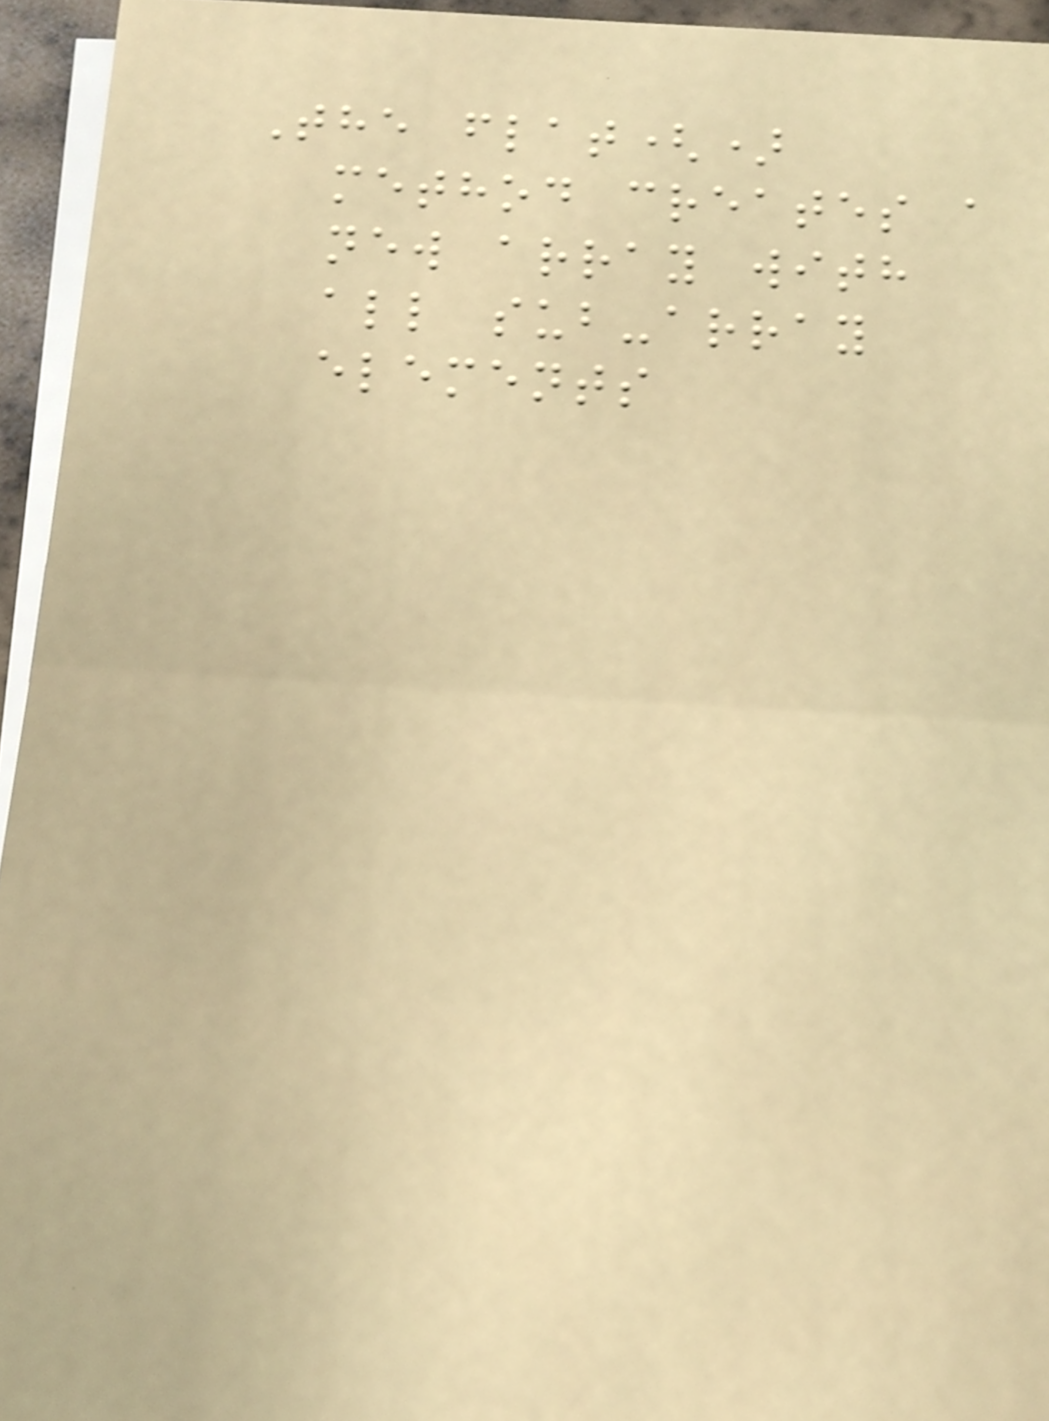The flat()
method creates a
new array with
all sub-array
elements
